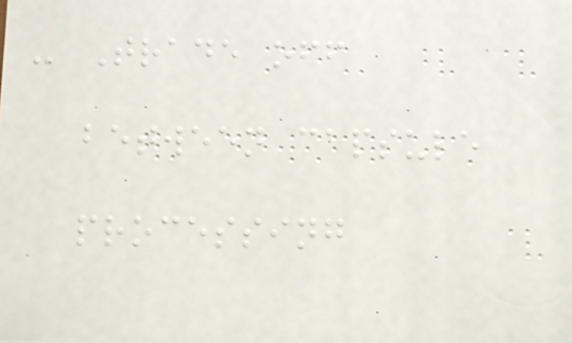- Trade off
between capsule
processing
